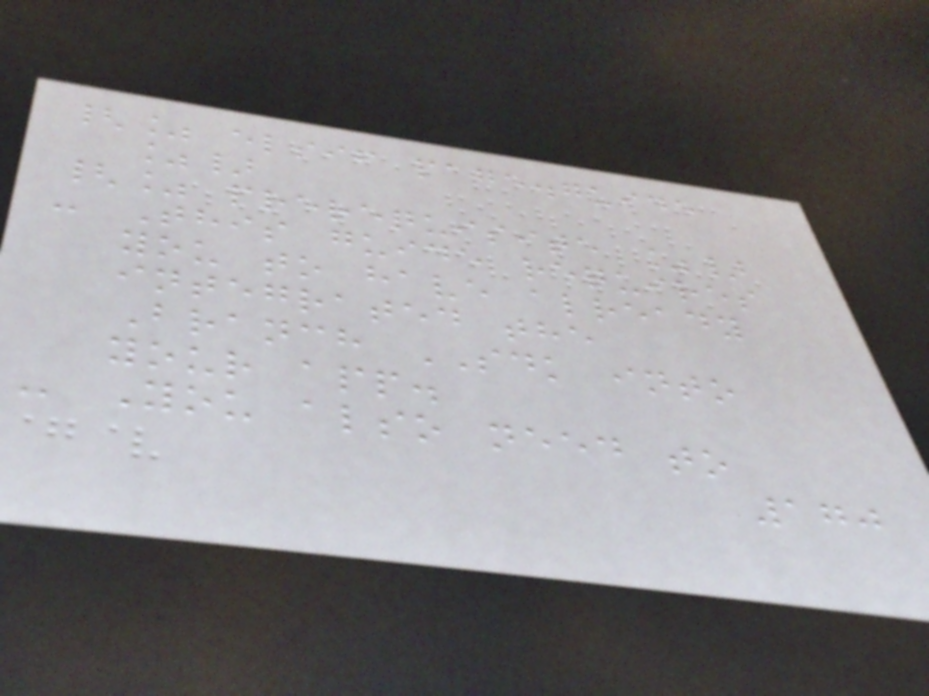{% elsif page.guide
%}
{% prerequisite %}
- This guide requires
you to have already
integrated the
Branch SDK into
your app.
- You also need to
170
